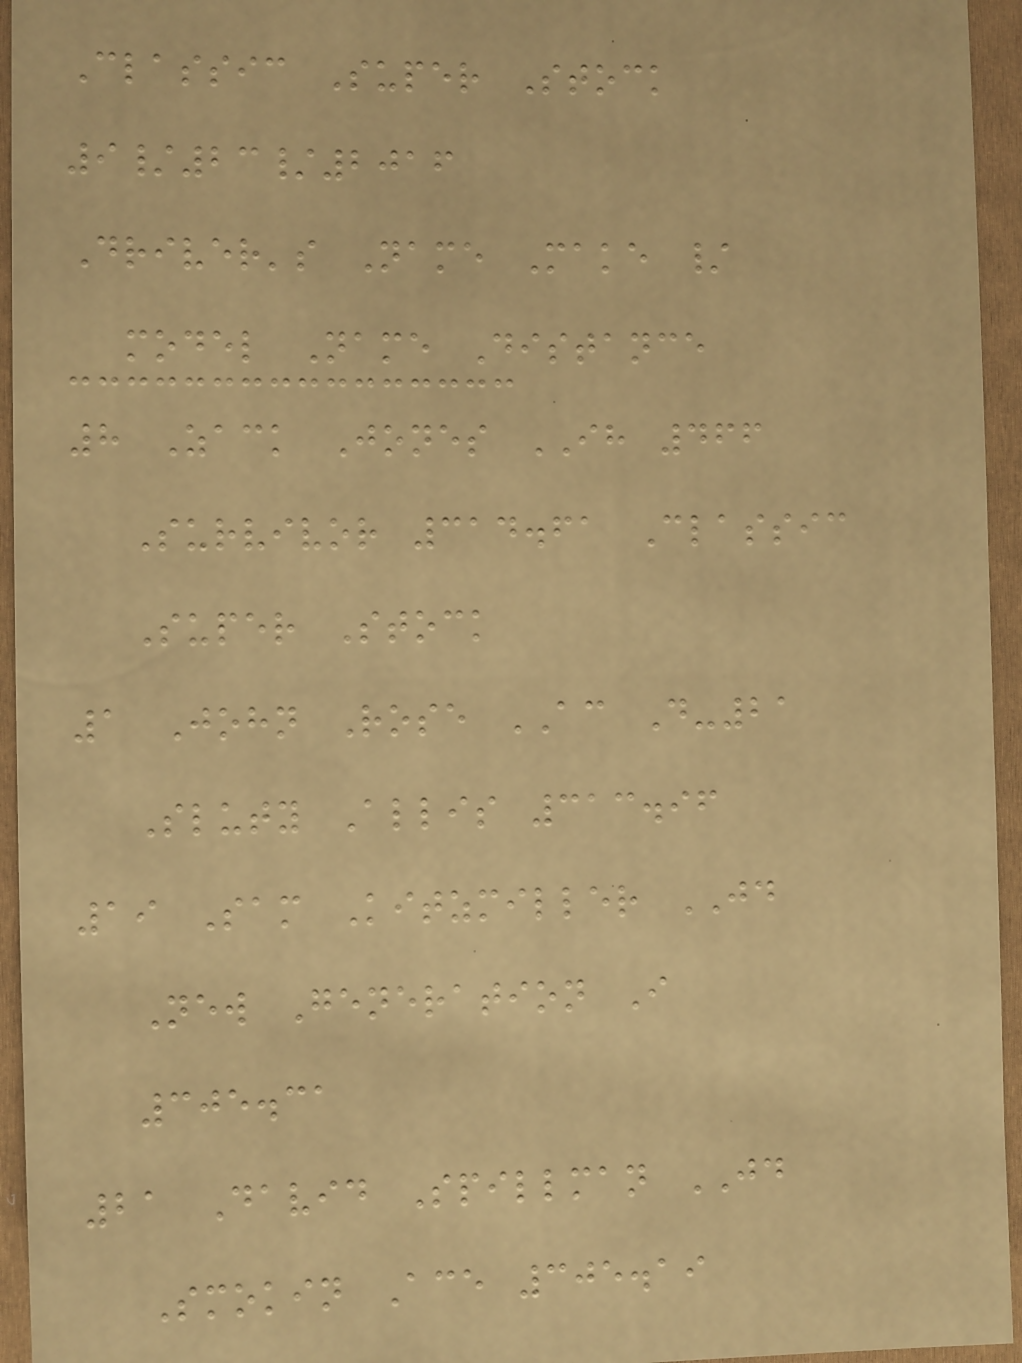Classic Super Stock
9/23/2016
Driver's Name Make /
model Name Distance
8 Zack Jones IH 466
Survivor 314.61 Classic
Super Stock
1 John Rose AC D-21
Sluty Allis 313.96
19 Sam Kitzmiller JD
New Generation I
305.31
21 David Spillman JD
Smokin Ace 305.19
